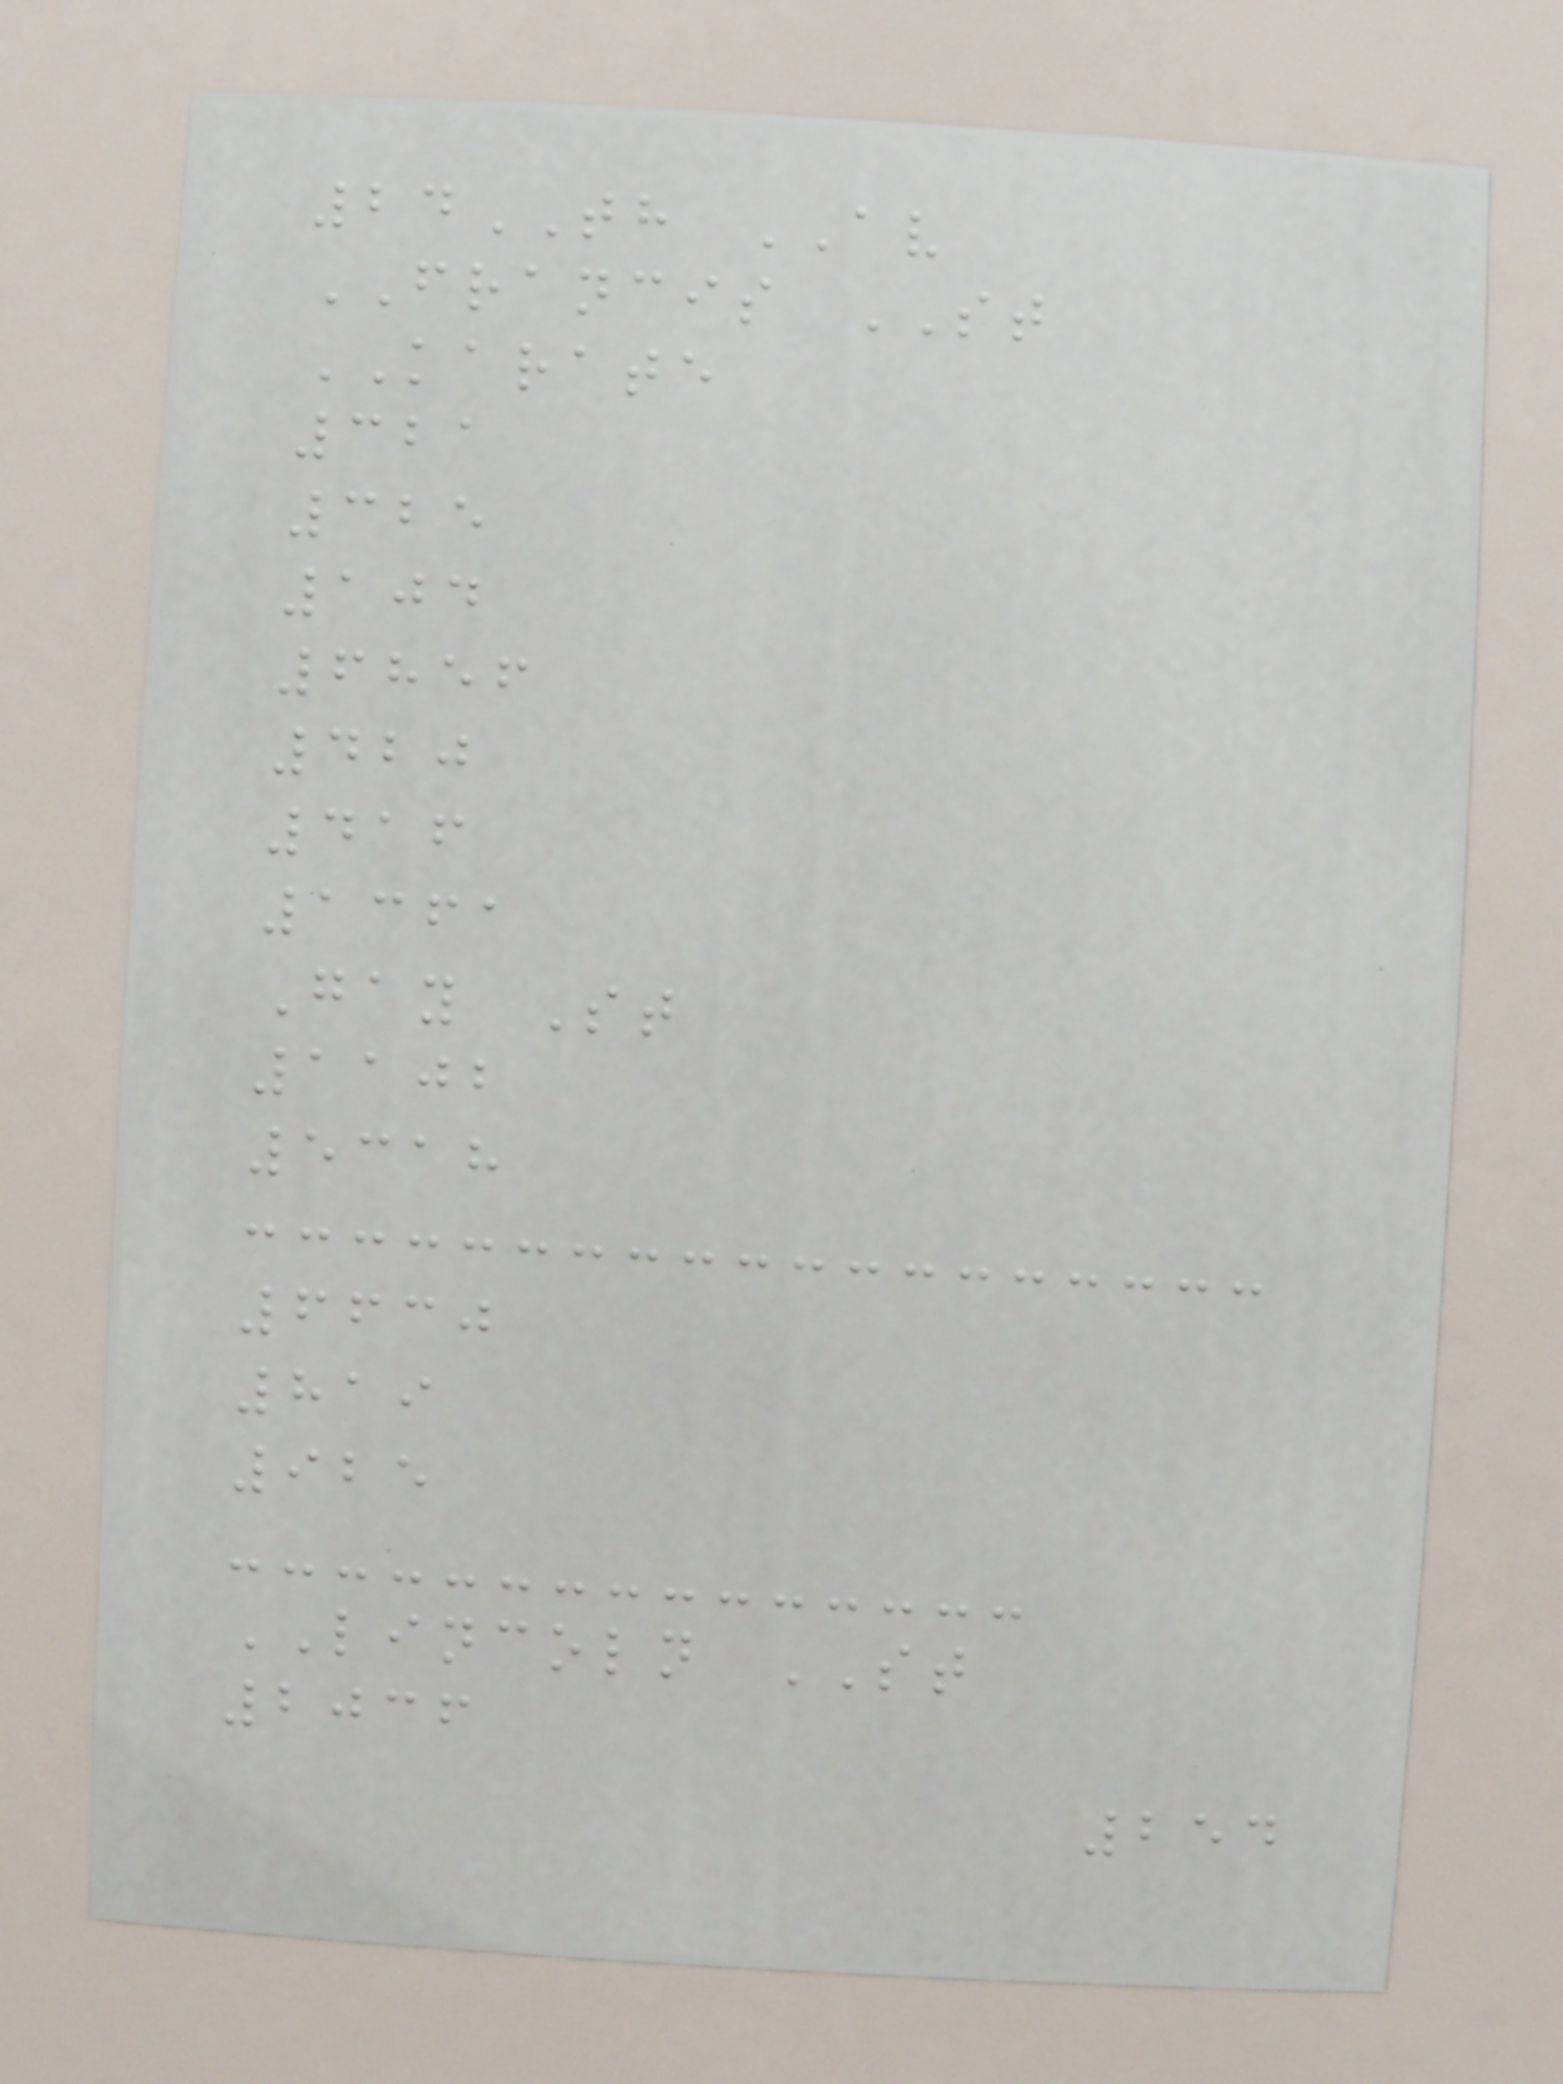24TH AV
FRANCIS ST
KARATE
321
325
104
6856
420
416
1361
Gay St
1102
5318
6630
819
925
LINCOLN ST
2036
254
